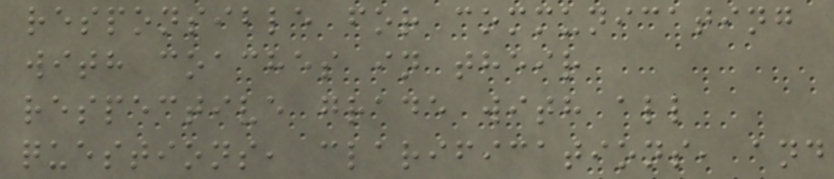responsible for communicating
with coaches in their
respective grade with all
questions, clarifications, and
